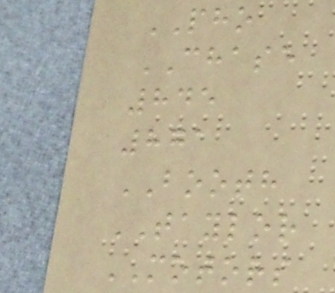PHO
CHASE
845
871
BOOTH
TAYLOR
MOTORS
